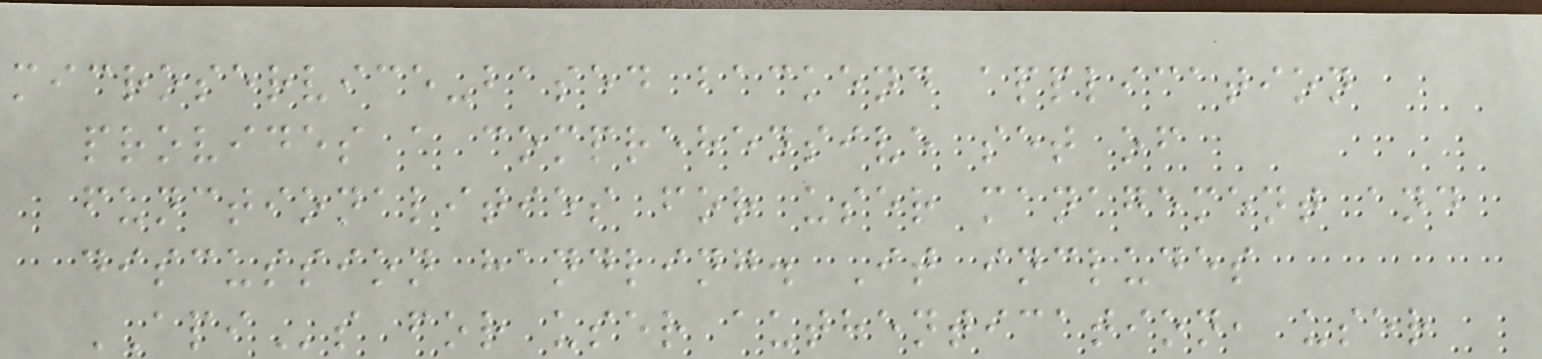microservice-based backend application
provides a comprehensive set of
functionalities for user management and
discussion handling. It includes
APIs for user authentication, user
